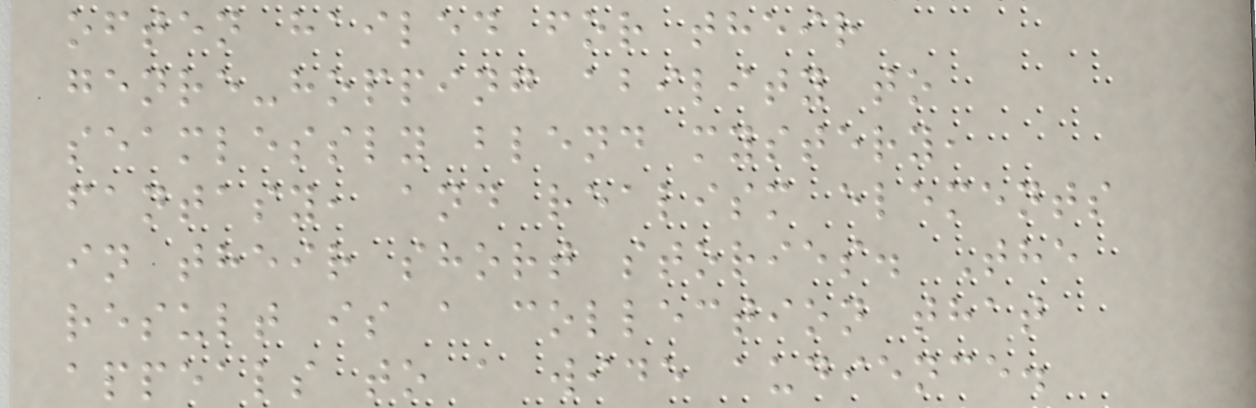often hailed for their
genre-hopping ability to
seamlessly blend mystery,
fantasy, and realism elements
in their short stories. The
result is a collection that
appeals to a wide audience.
